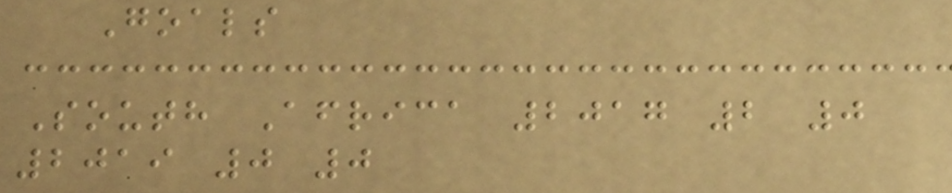Goals
South Africa 2017 2 0
2019 0 0
